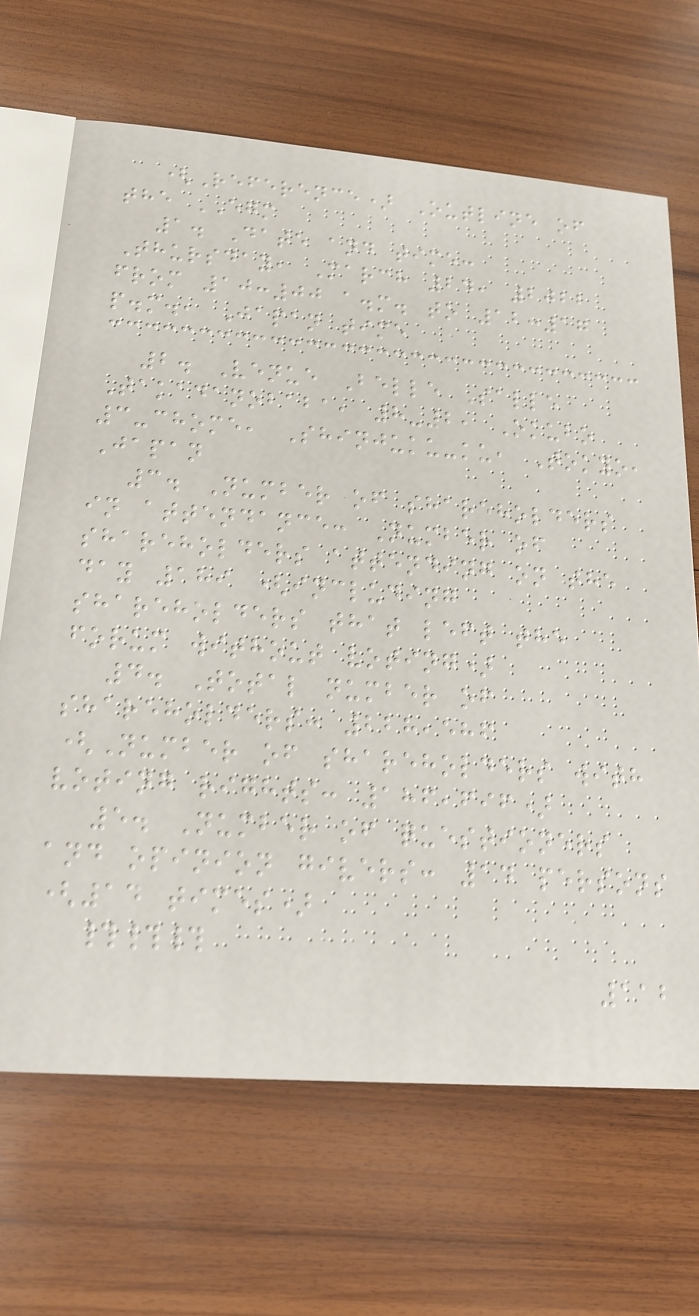(Reference) Outline of
the EGM
1. Date and time:
Thursday, March 24, 2022
from 10:00 a.m. to 12:17
p.m., Japan time
2. Venue Belle Salle
Takadanobaba, 8-2, Okubo
3-chome, Shinjuku-ku, Tokyo,
Japan
3. Number of shareholders
in attendance: Number of
shareholders attending on the
day 189 (including
shareholders that left the
forum without voting)
4. Total number of
shareholders: 228,586
(Number of shareholders with
voting rights: 186,696)
5. Number of questioners
and opinion givers: 14 persons
(14 times)
###
112
